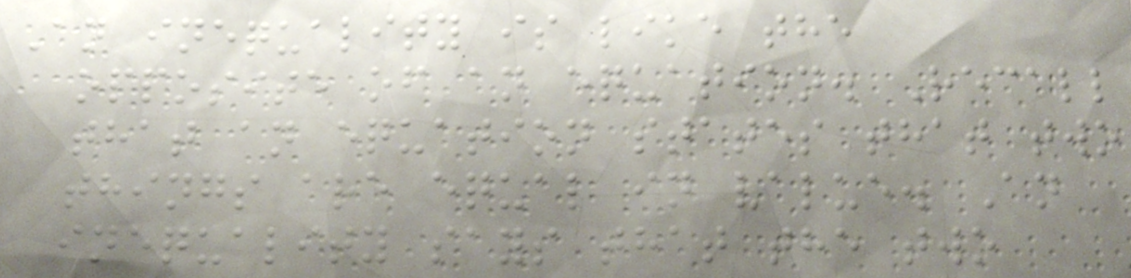An inequality is like the
opposite of an equation. Recall
that an equation states that two
things are equal in value. An
inequality says that the two
